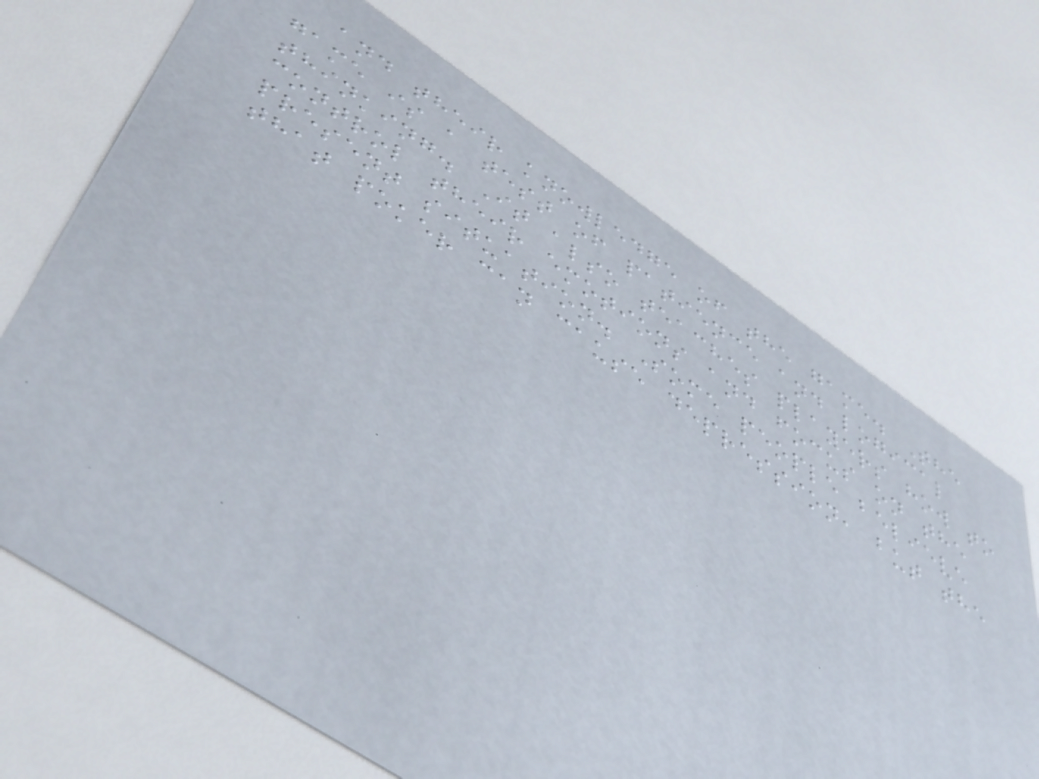and their knowledge of the game. The
game is a test of patience and logical
thinking. It also teaches players how to
control their emotions and focus on the
present situation. Some people believe
that poker can cause depression, but the
